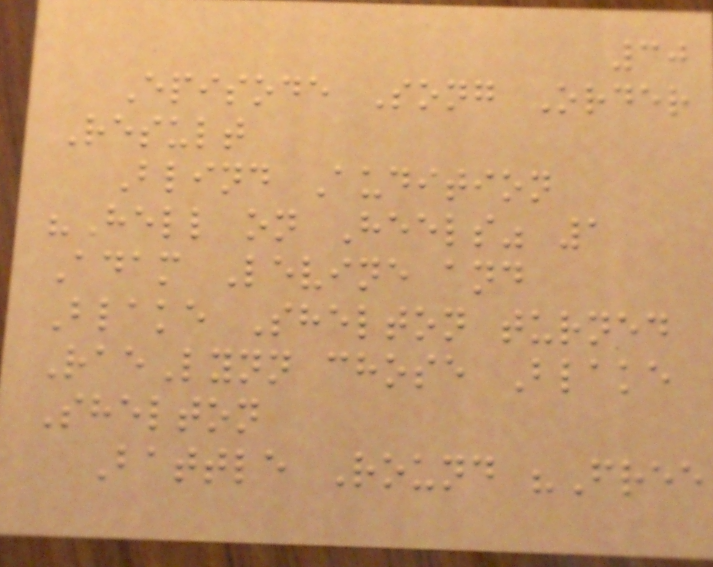30
Episode Song Order
Result
Blind Audition
"Hell on Heels" 1
Adam Levine and
Blake Shelton turned
RaeLynn chose Blake
Shelton
Battle Round "Free
